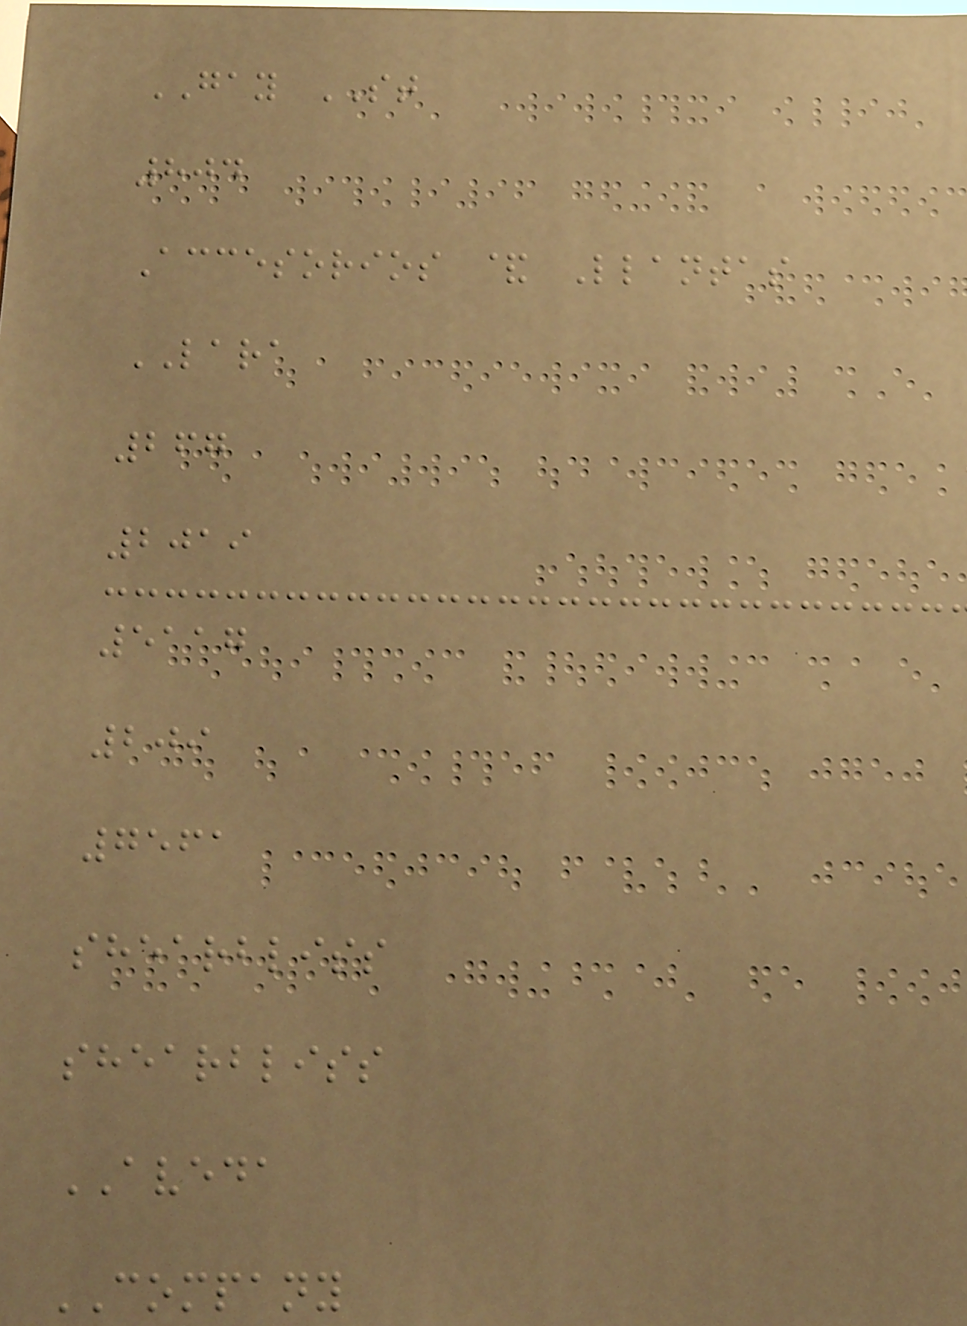GAY ST
804
Accesorios & Llantas
LARA
267
2019
5117
209
7561
shearbliss
shearbliss
AVEDA
COMPANY
